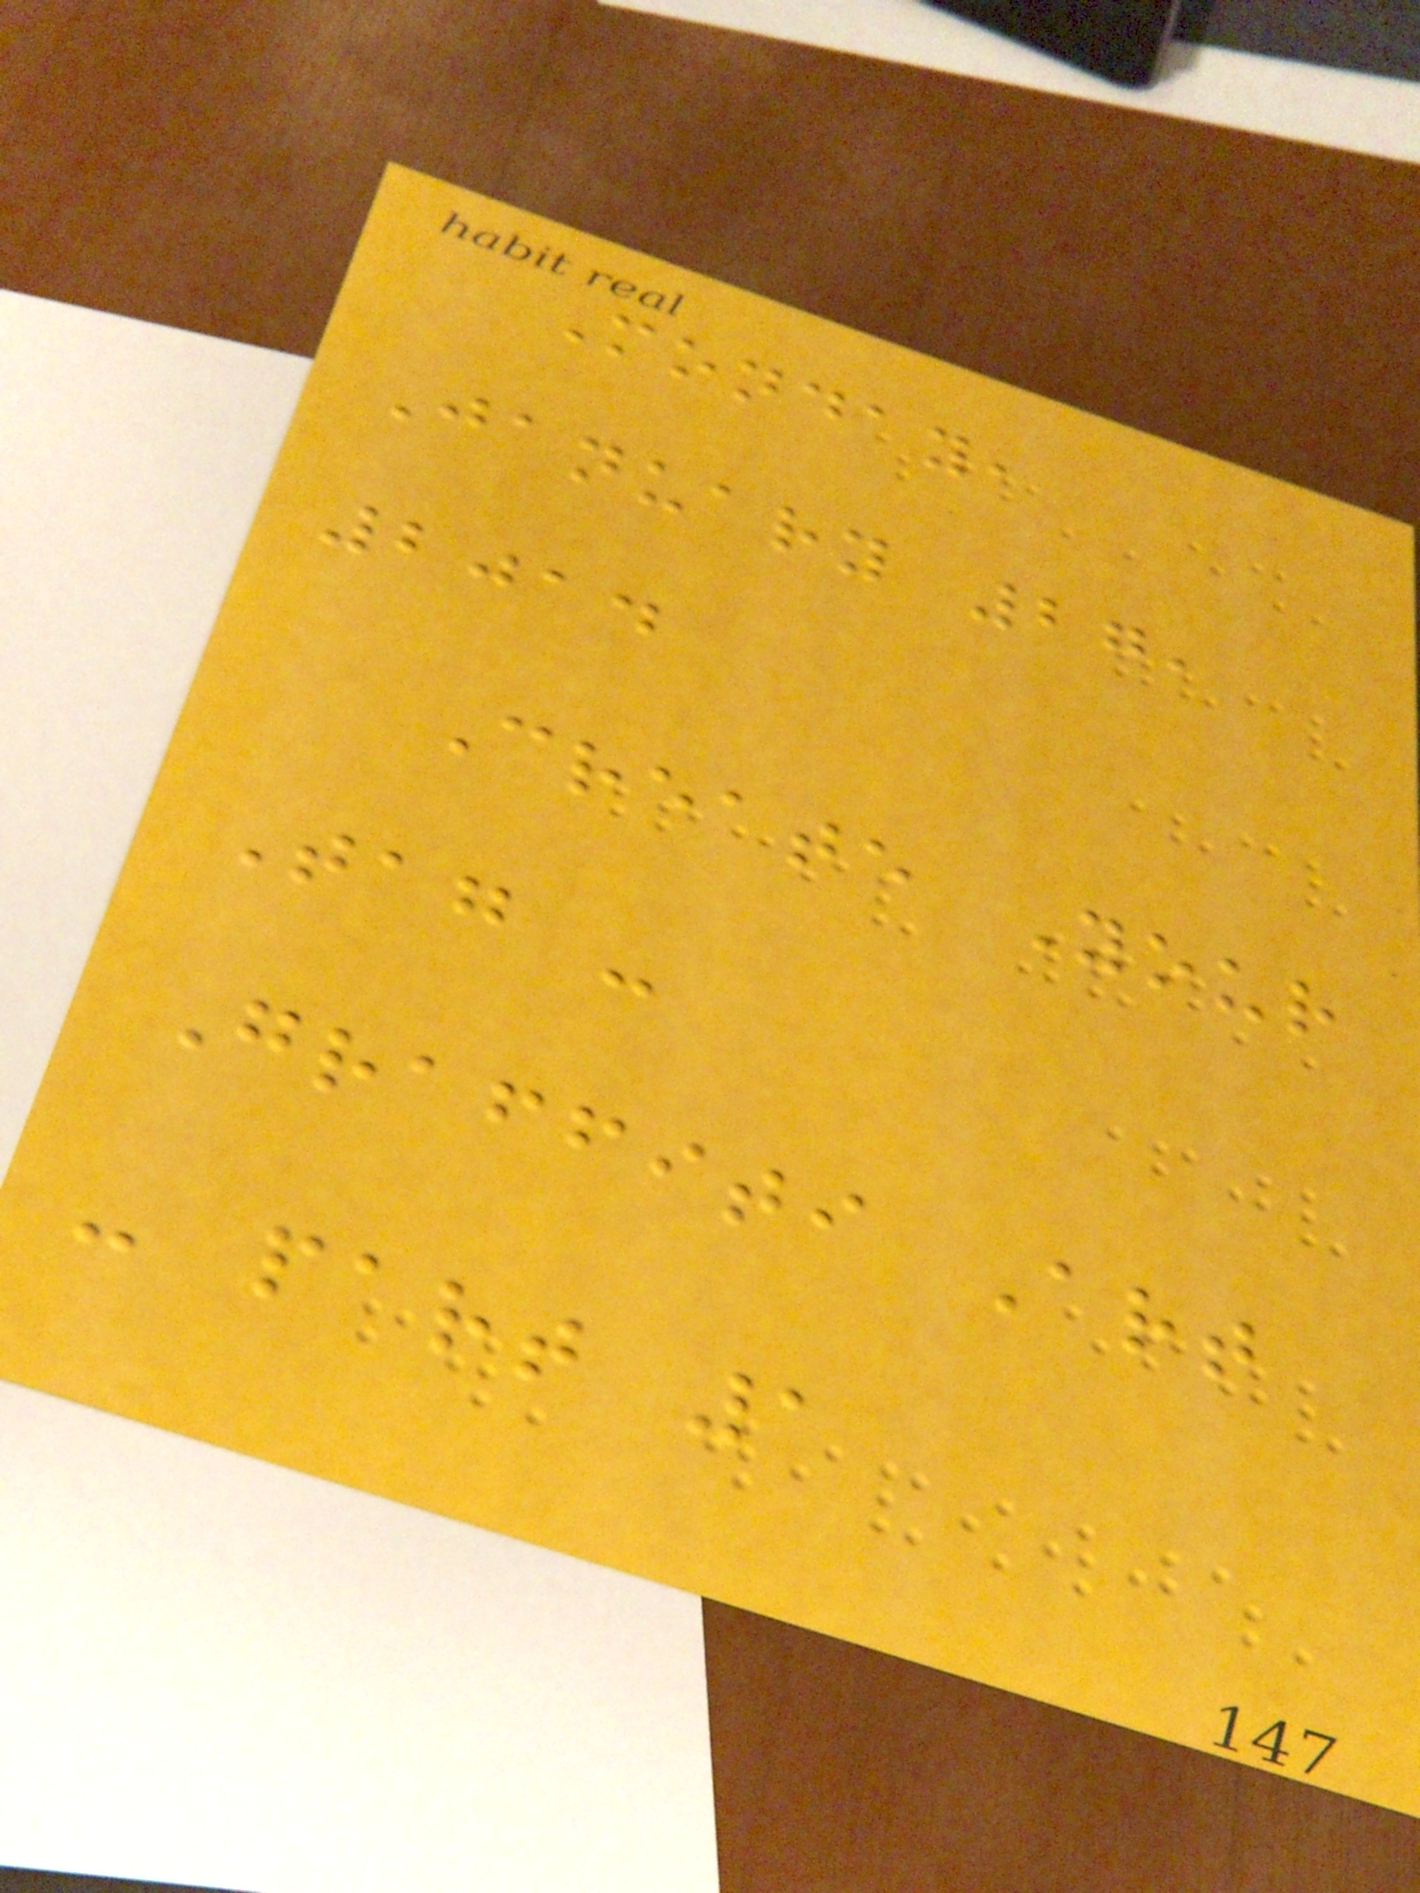Monday,
January 27,
2014
Create Your
Tag -
Graffiti Art
- part 1
